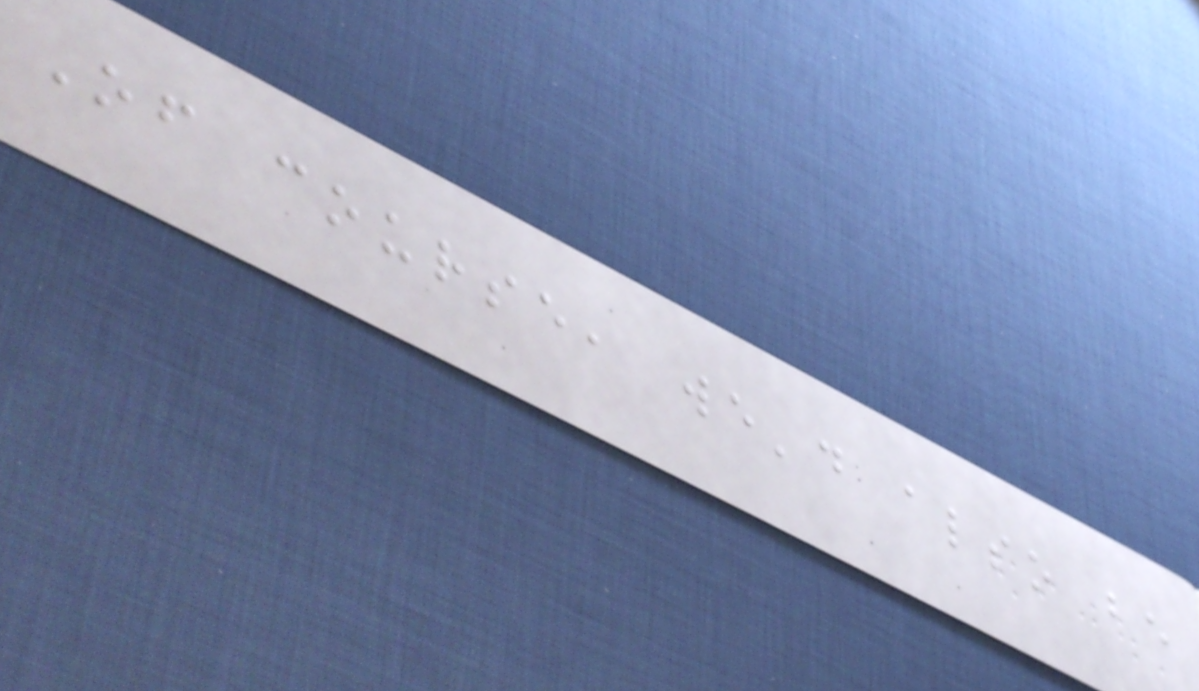Of course, we'd also be
